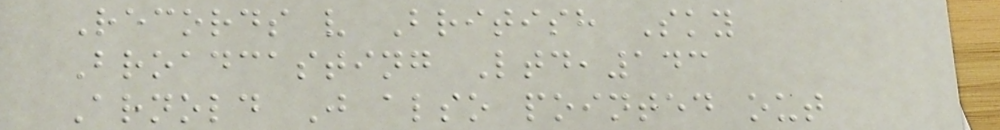Records v British Sky
Broadcasting Ltd,143
Arnold J also pointed out
